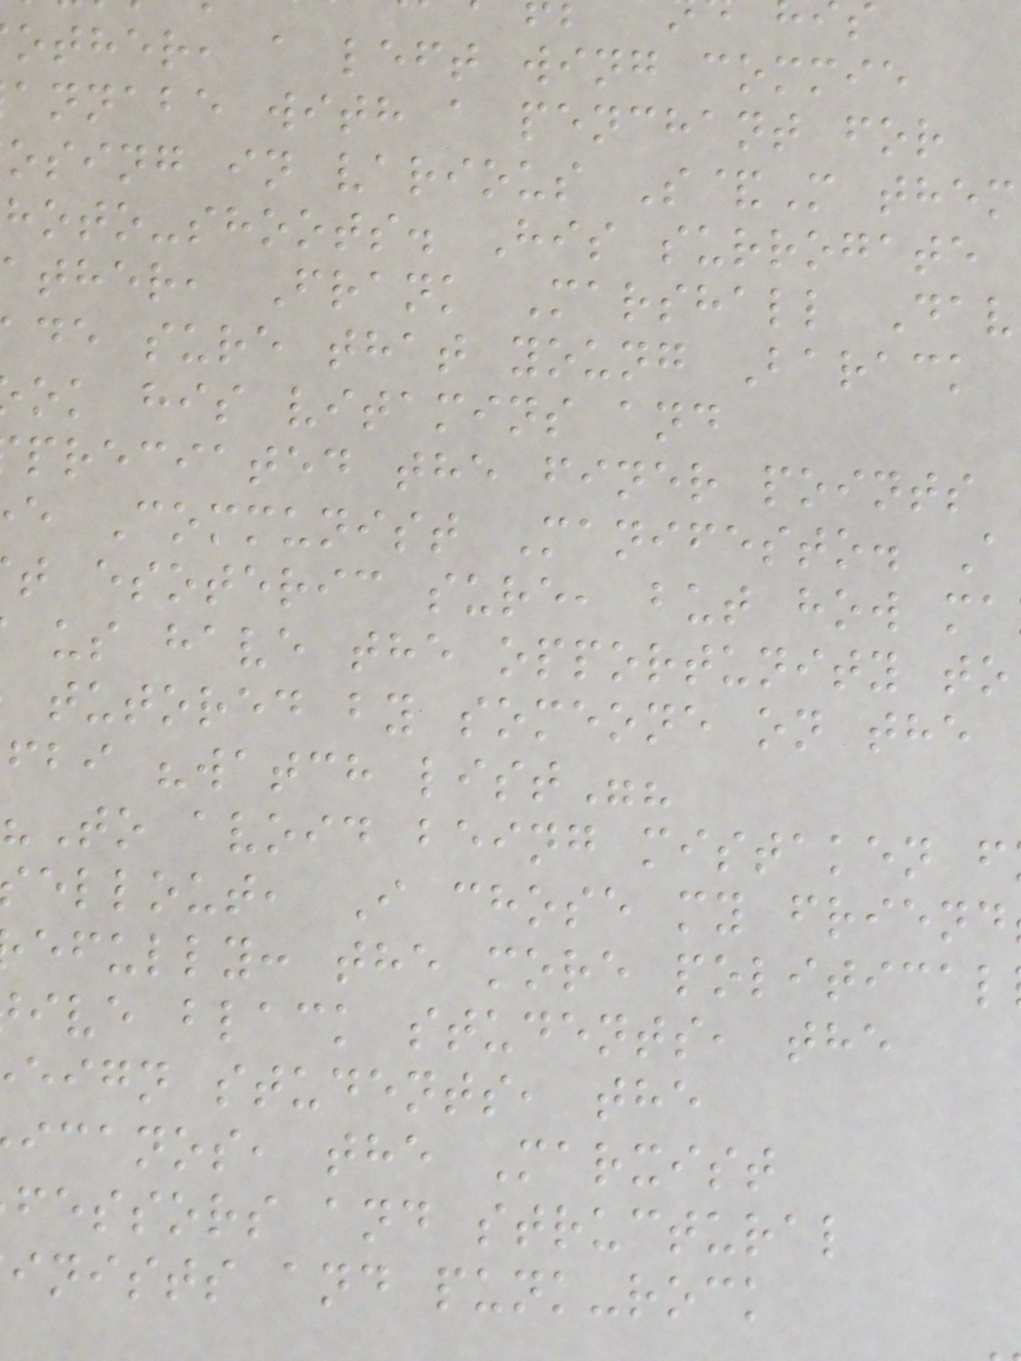other, a left wing commie
annabe with a penchant for
osing in various S&M them
hoto-shoots. His surrogate
ather, Frank Marshall Dav
de sure that young Barack
ok his vitamins and
preciated the finer points
e Communist Manifesto. A
t esoteric sure, but how ma
us have the opportunity to
tutored by someone on the
fbi "watch list"?
"To avoid being mistaken f
ellout, I chose my friend
efully: the more political
ive black students, the
eign students, the
icanos, the Marxist
fessors and structural
inists and punk-rock
